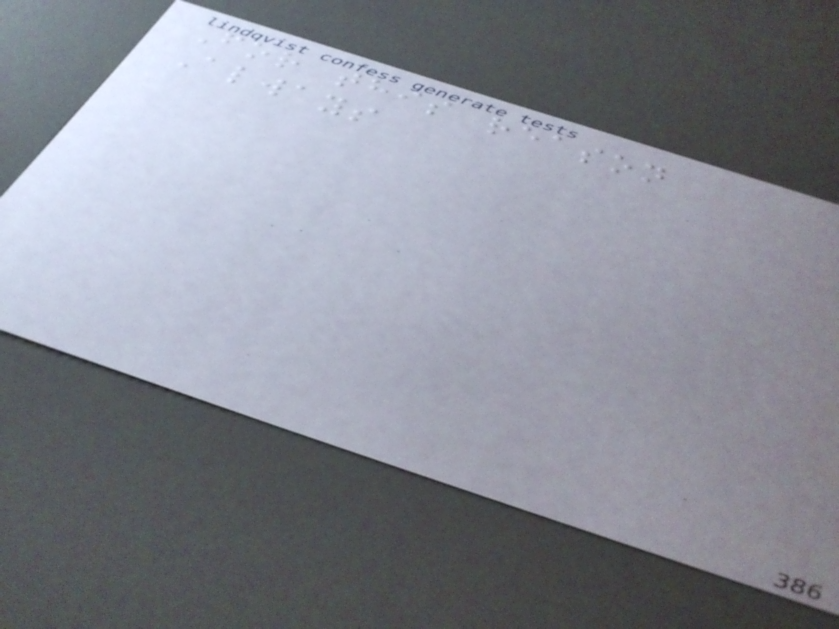For this reason
Always
